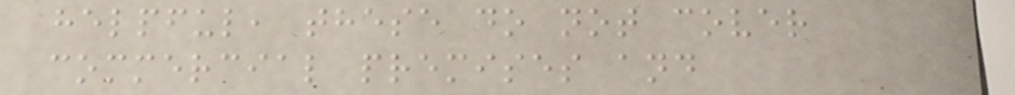helpful, these do not cover
commercial premises and
